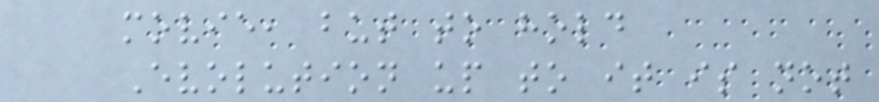movie, but to hold
Evolution up to it is not
